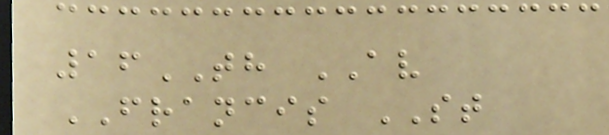16TH AV
FRANCIS ST
